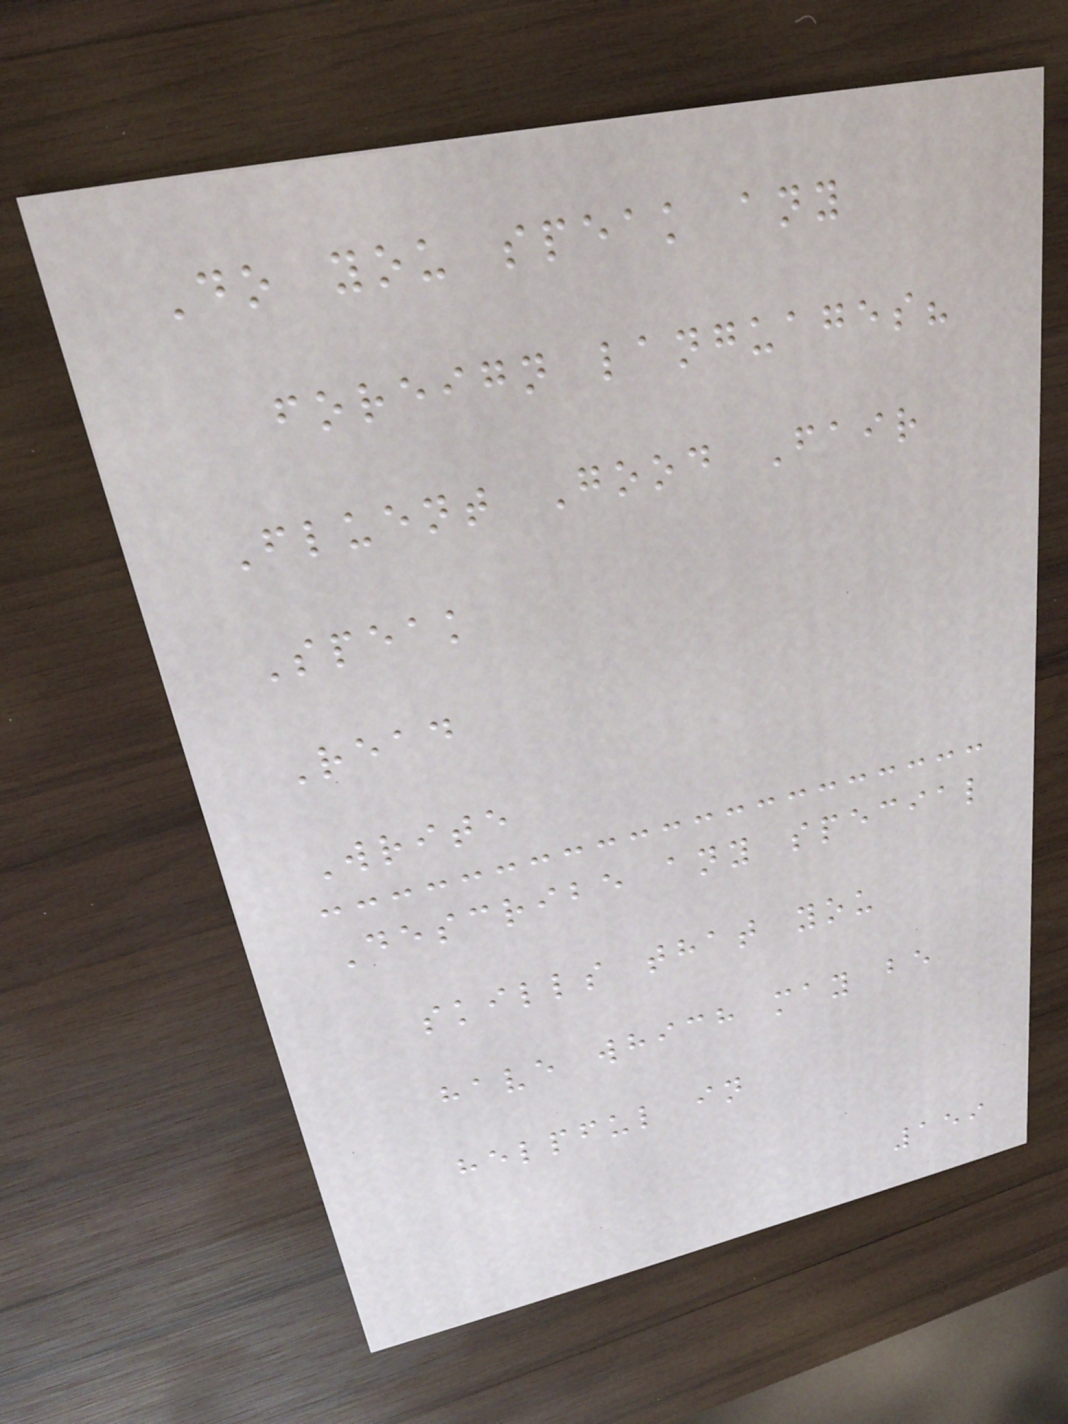Do you speak any
foreign languages?
Fluent Good Fair
Speak
Read
Write
Describe any special
skills that you
have which may be
helpful in
159
